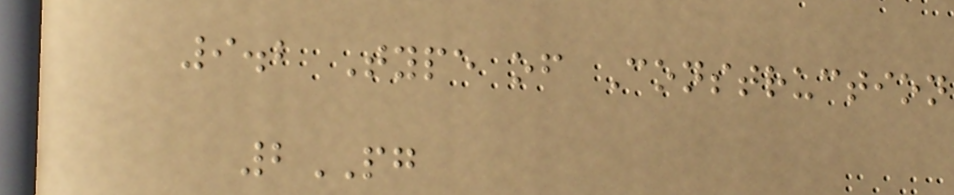9.2 Type of Construction
2PG
